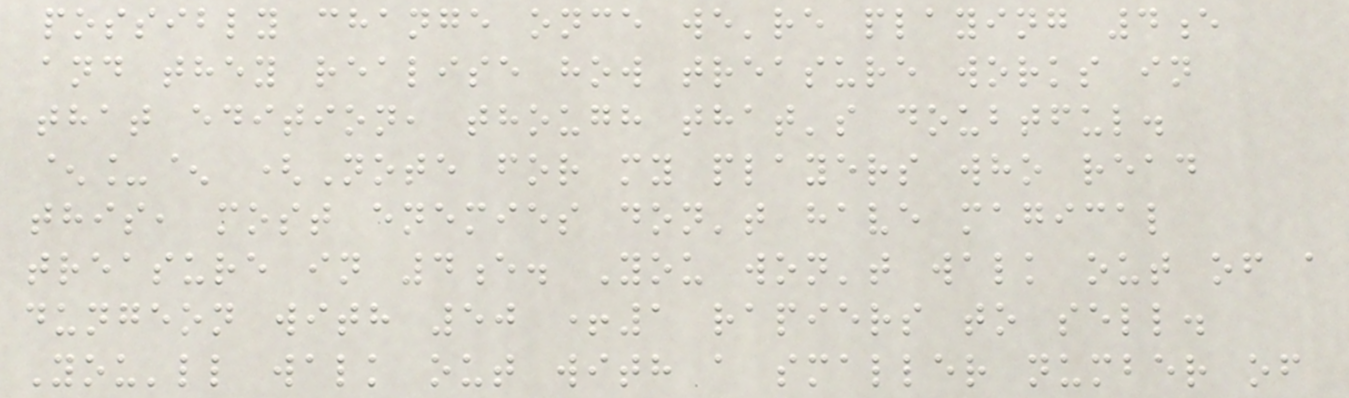possibly change once we're playing 4e
and they realise how treasure works in
that edition, though that's doubtful.
^_^ (Note for my players who read
this, most enemies don't have magical
treasure in 4e. You won't walk out of a
dungeon with 50 +1 rapiers to sell.
You'll walk out with a smaller number of
